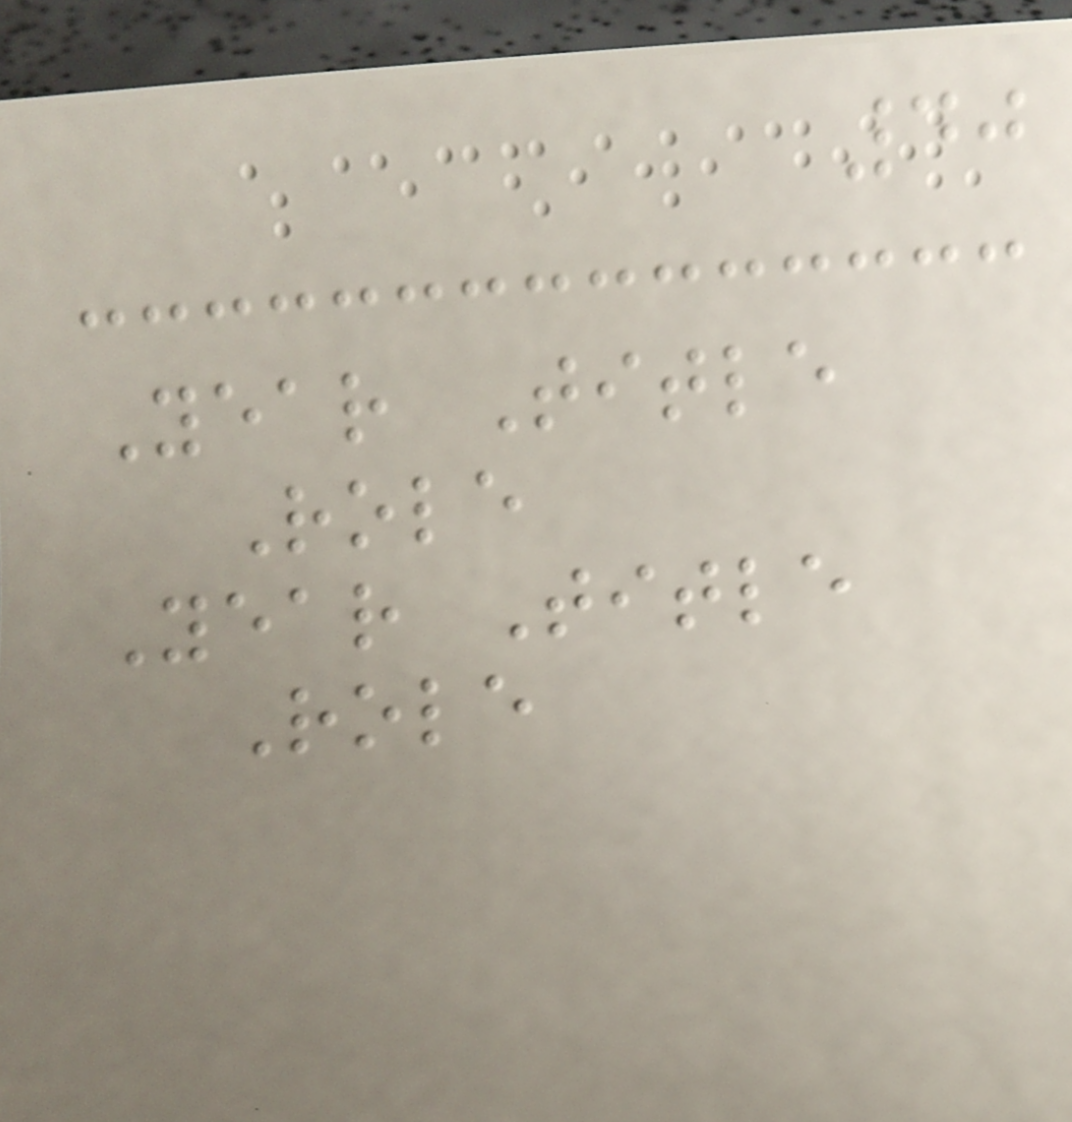40
Year Title
Role
Year Title
Role
